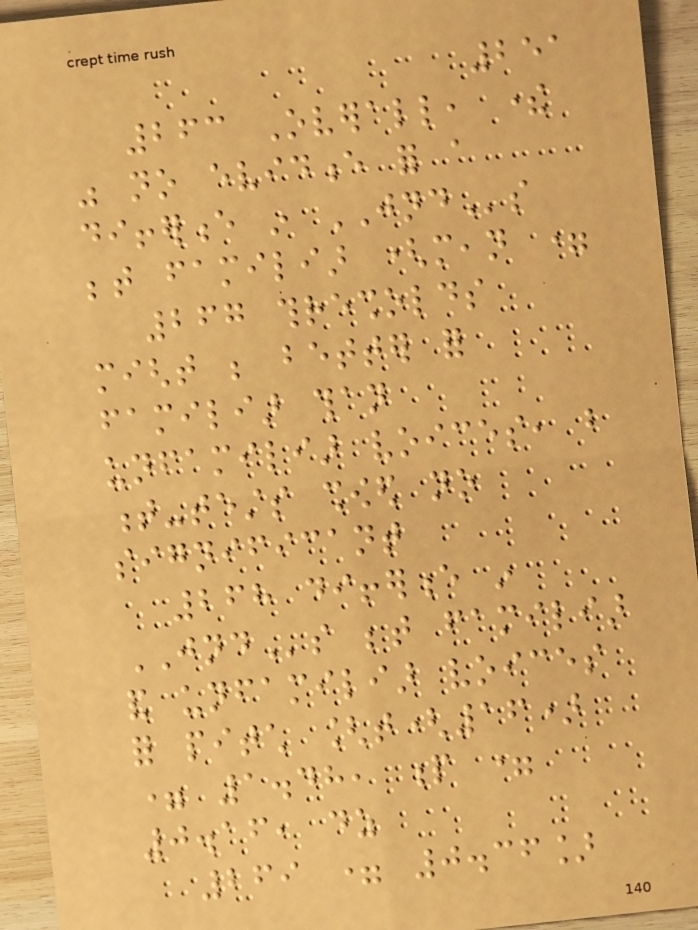251
263 Overall, there
was no evidence for a
difference in JNDs
between familiar (mean =
267 thresholds
might be better for
familiar than
unfamiliar voices, but
t-tests showed no
significant
268 difference in
JNDs between familiar
and unfamiliar voices
for pitch [t(16)
= 1.48, p =
0.16, dz
269 = 0.36]
